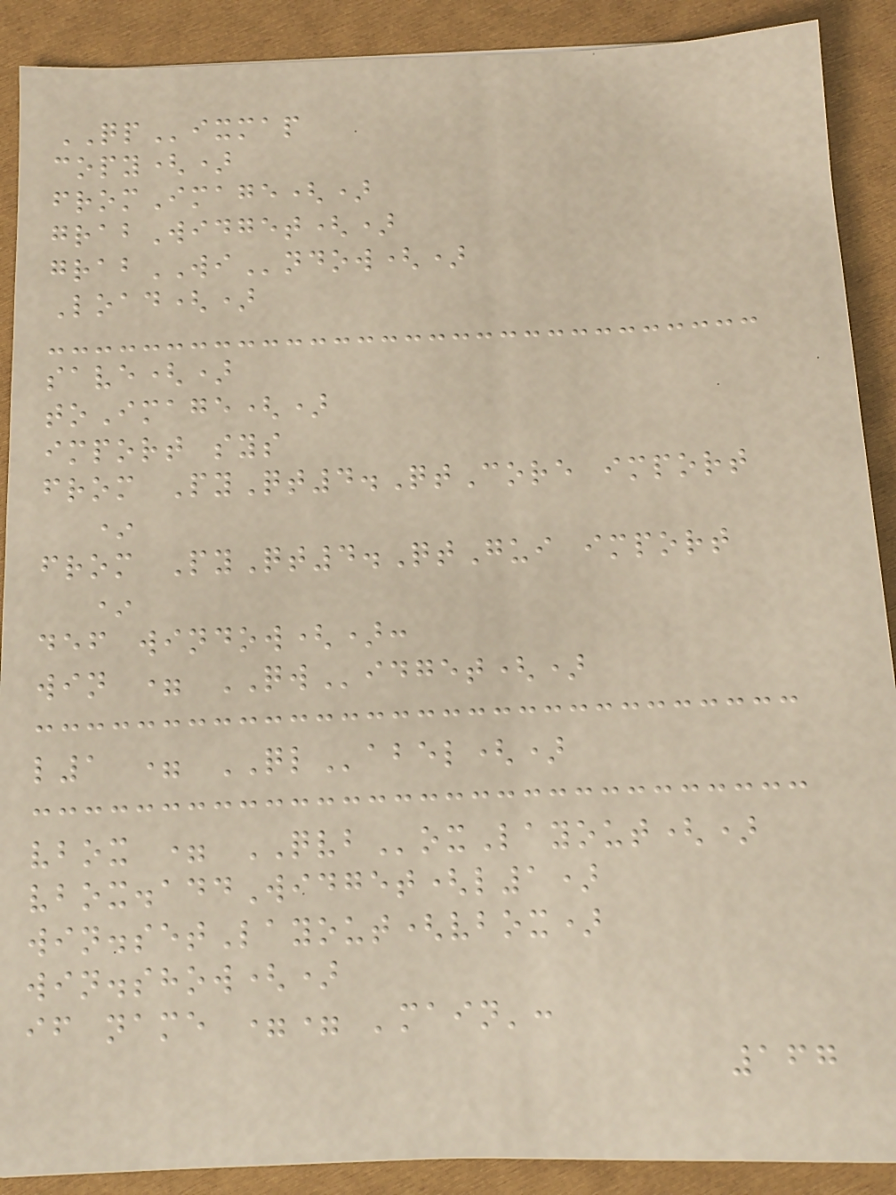QPixmap
copy()
fromImage()
grabWidget()
grabWIndow()
Load()
save()
toImage()
import sys
from PyQt4.QtCore import
*
from PyQt4.QtGui import
*
def window():
win = QWidget()
l1 = QLabel()
vbox = QVBoxLayout()
vbox.addWidget(l1)
win.setLayout(vbox)
win.show()
if name == 'main':
167
